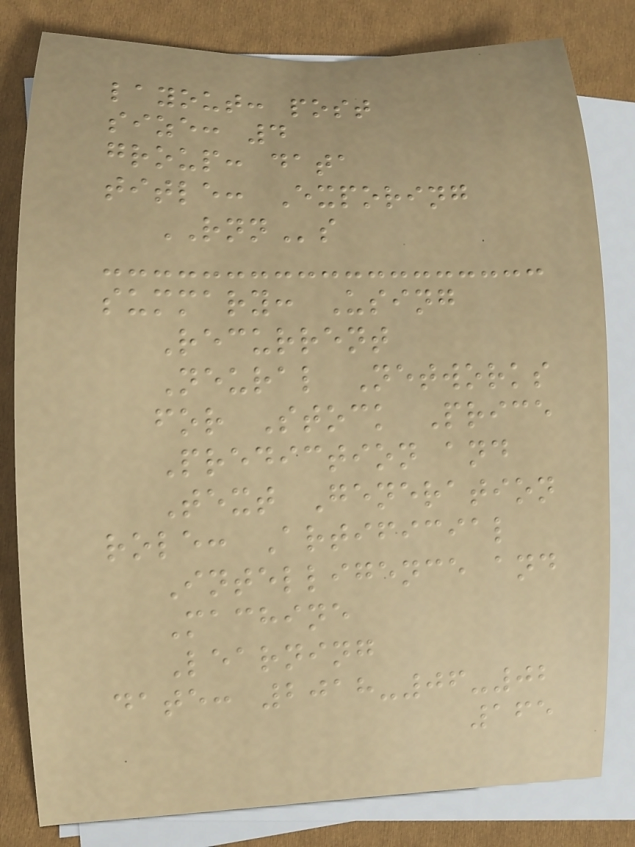layout: post
size: 4
group: data
title: Exporing
RNNs
summary: Using
Recurrent
Neural Networks
for Stock Price
Prediction and
Text Generation
role: Artificial
Intelligence and
Machine
Learning
date: 2018-06-02
165
